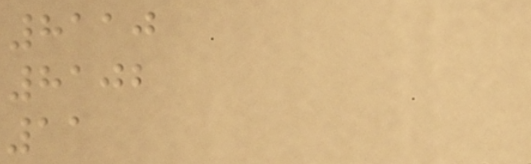8110
8102
11
